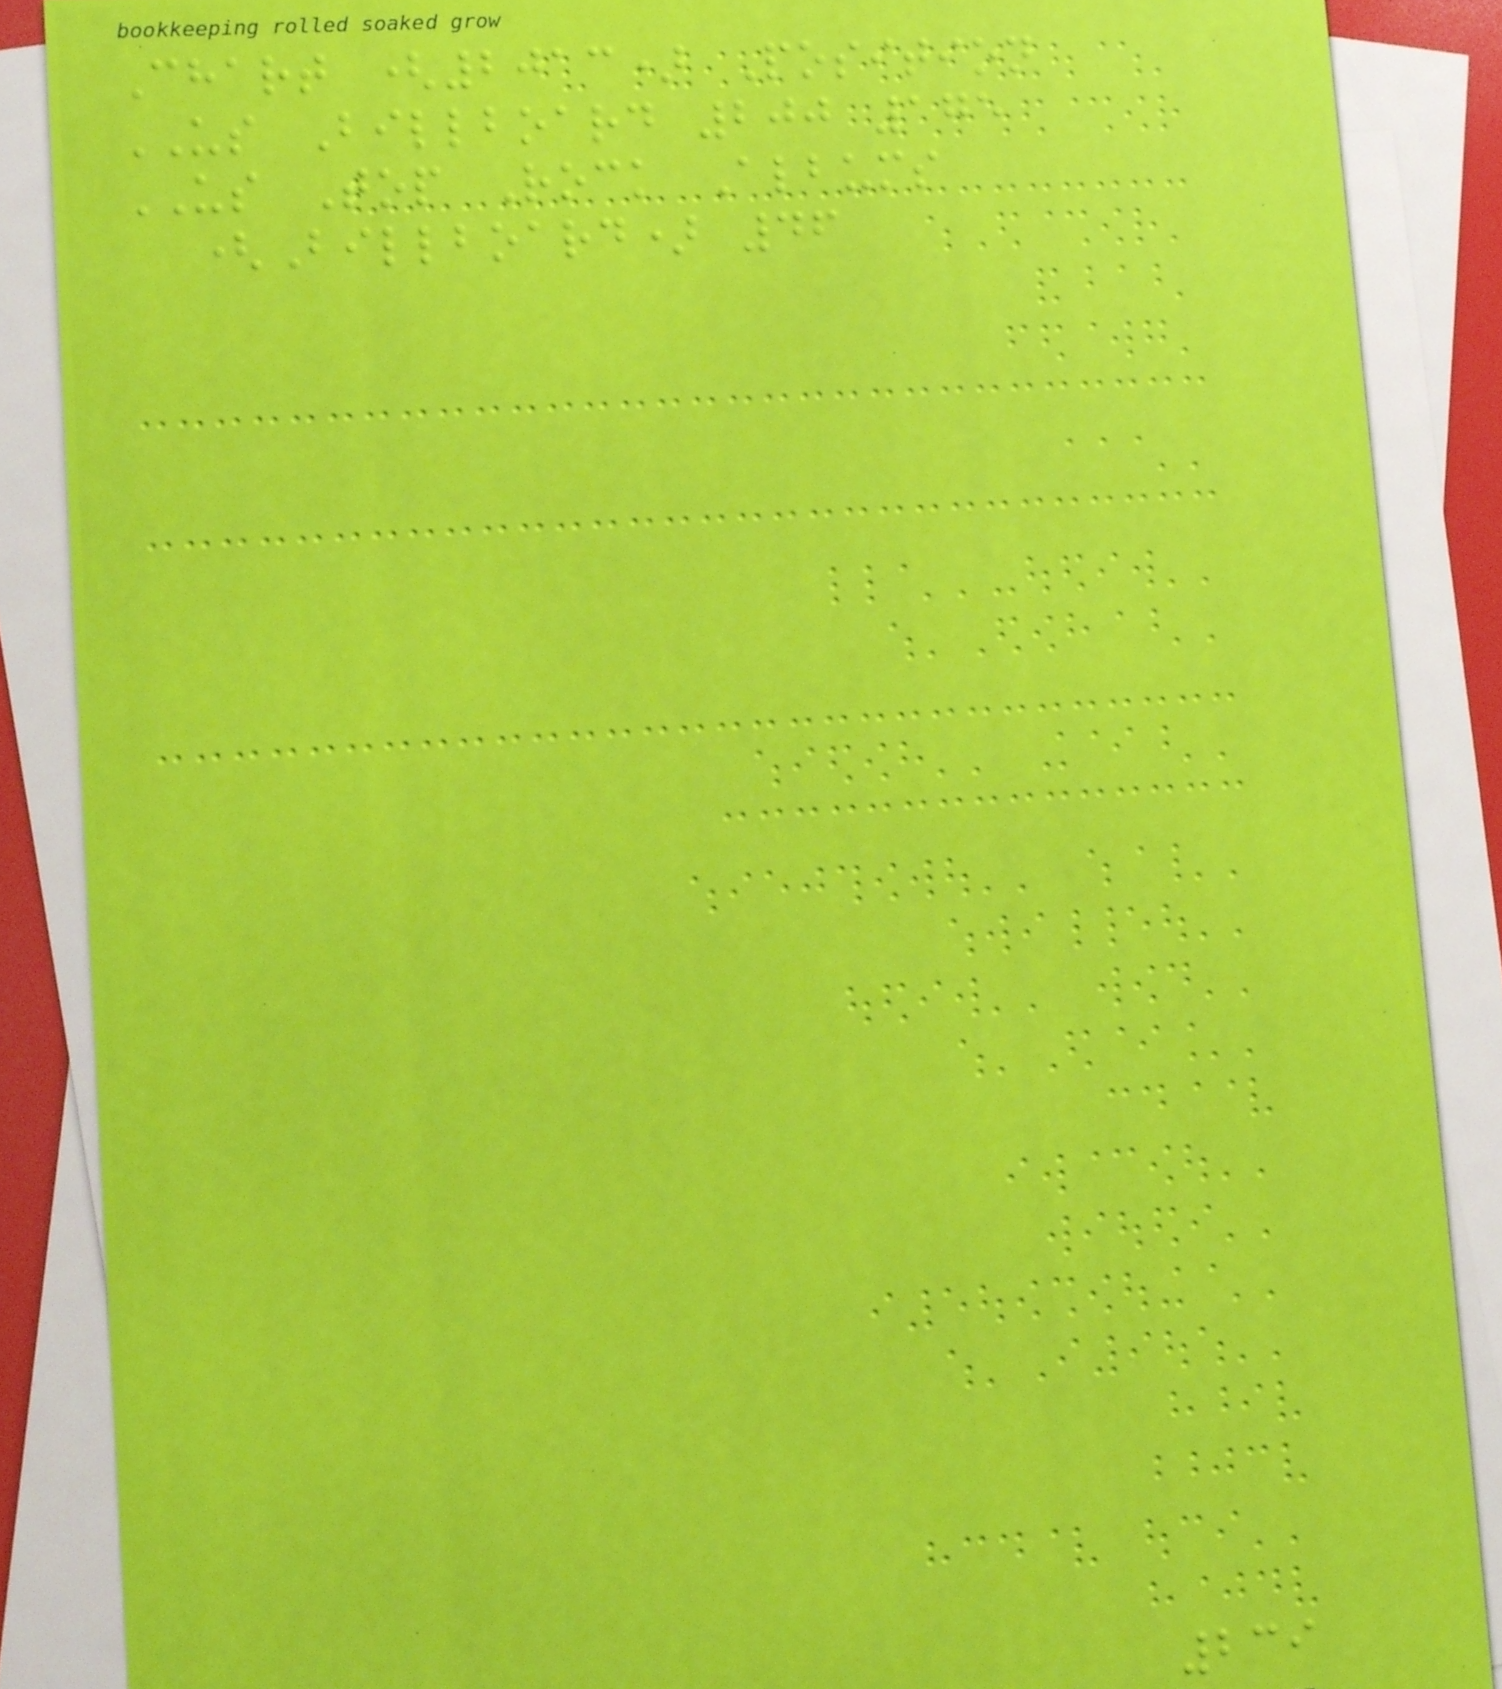Chart (2013) Position
US Billboard 200 175
US Top Rock Albums
(Billboard) 46
239
